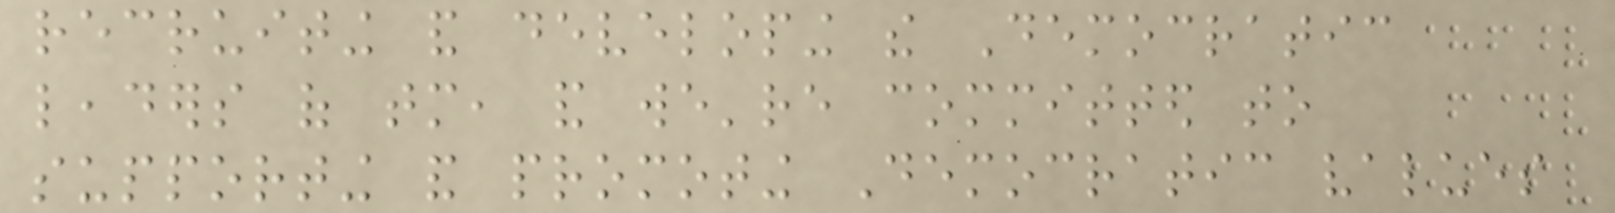recruiting and developing the Democratic
leaders of tomorrow, and we're committed to
supporting and promoting Democratic values
